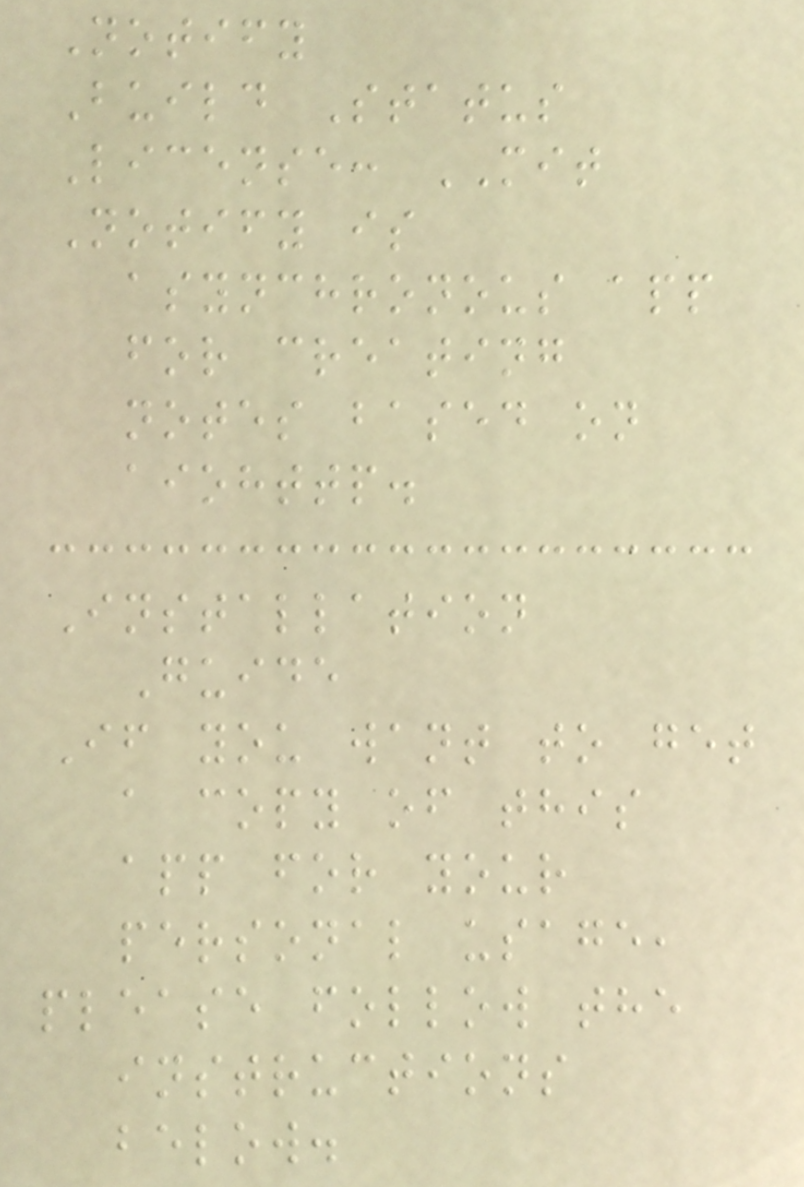Notify
Build Status
License: MIT
Notify is
asynchronous app
for creating
notes based on
aiohttp.
Installation
Guide
If you want to get
a copy of this
app for your
personal usage,
please follow the
instructions
below.
